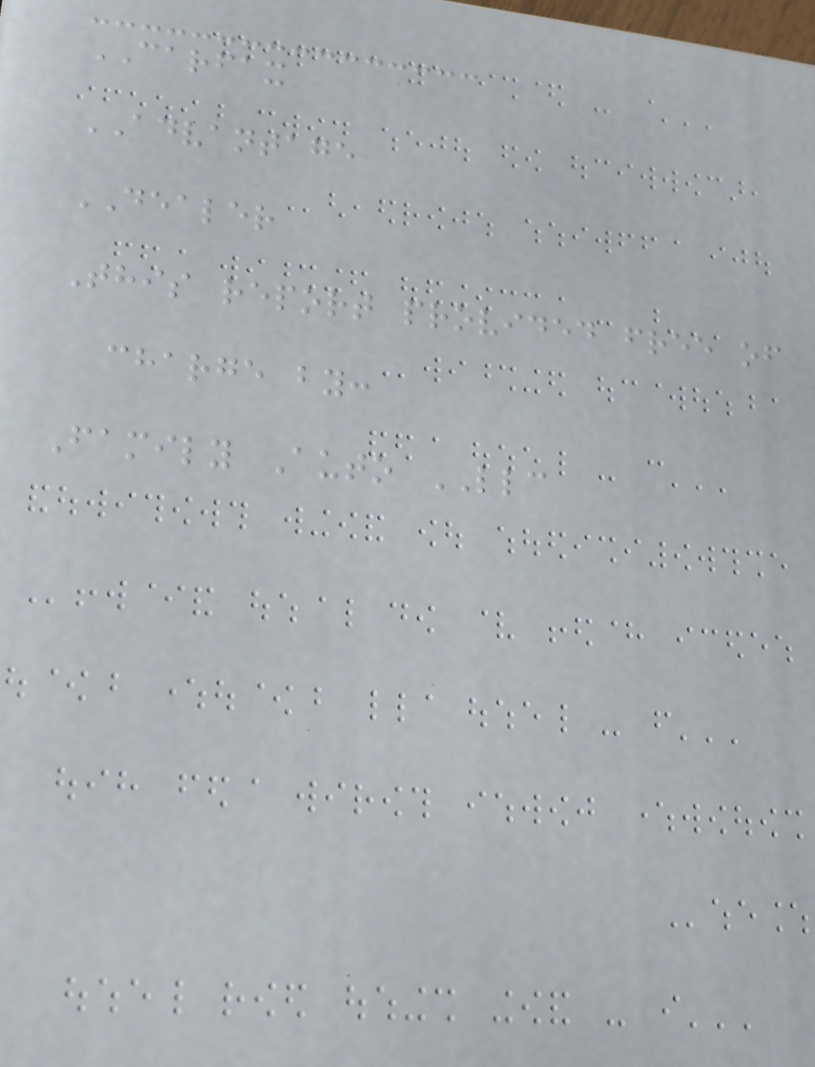CARFAX
ADVANTAGE
DEALER
This report provided free of
charge by:
Family Auto LLC
